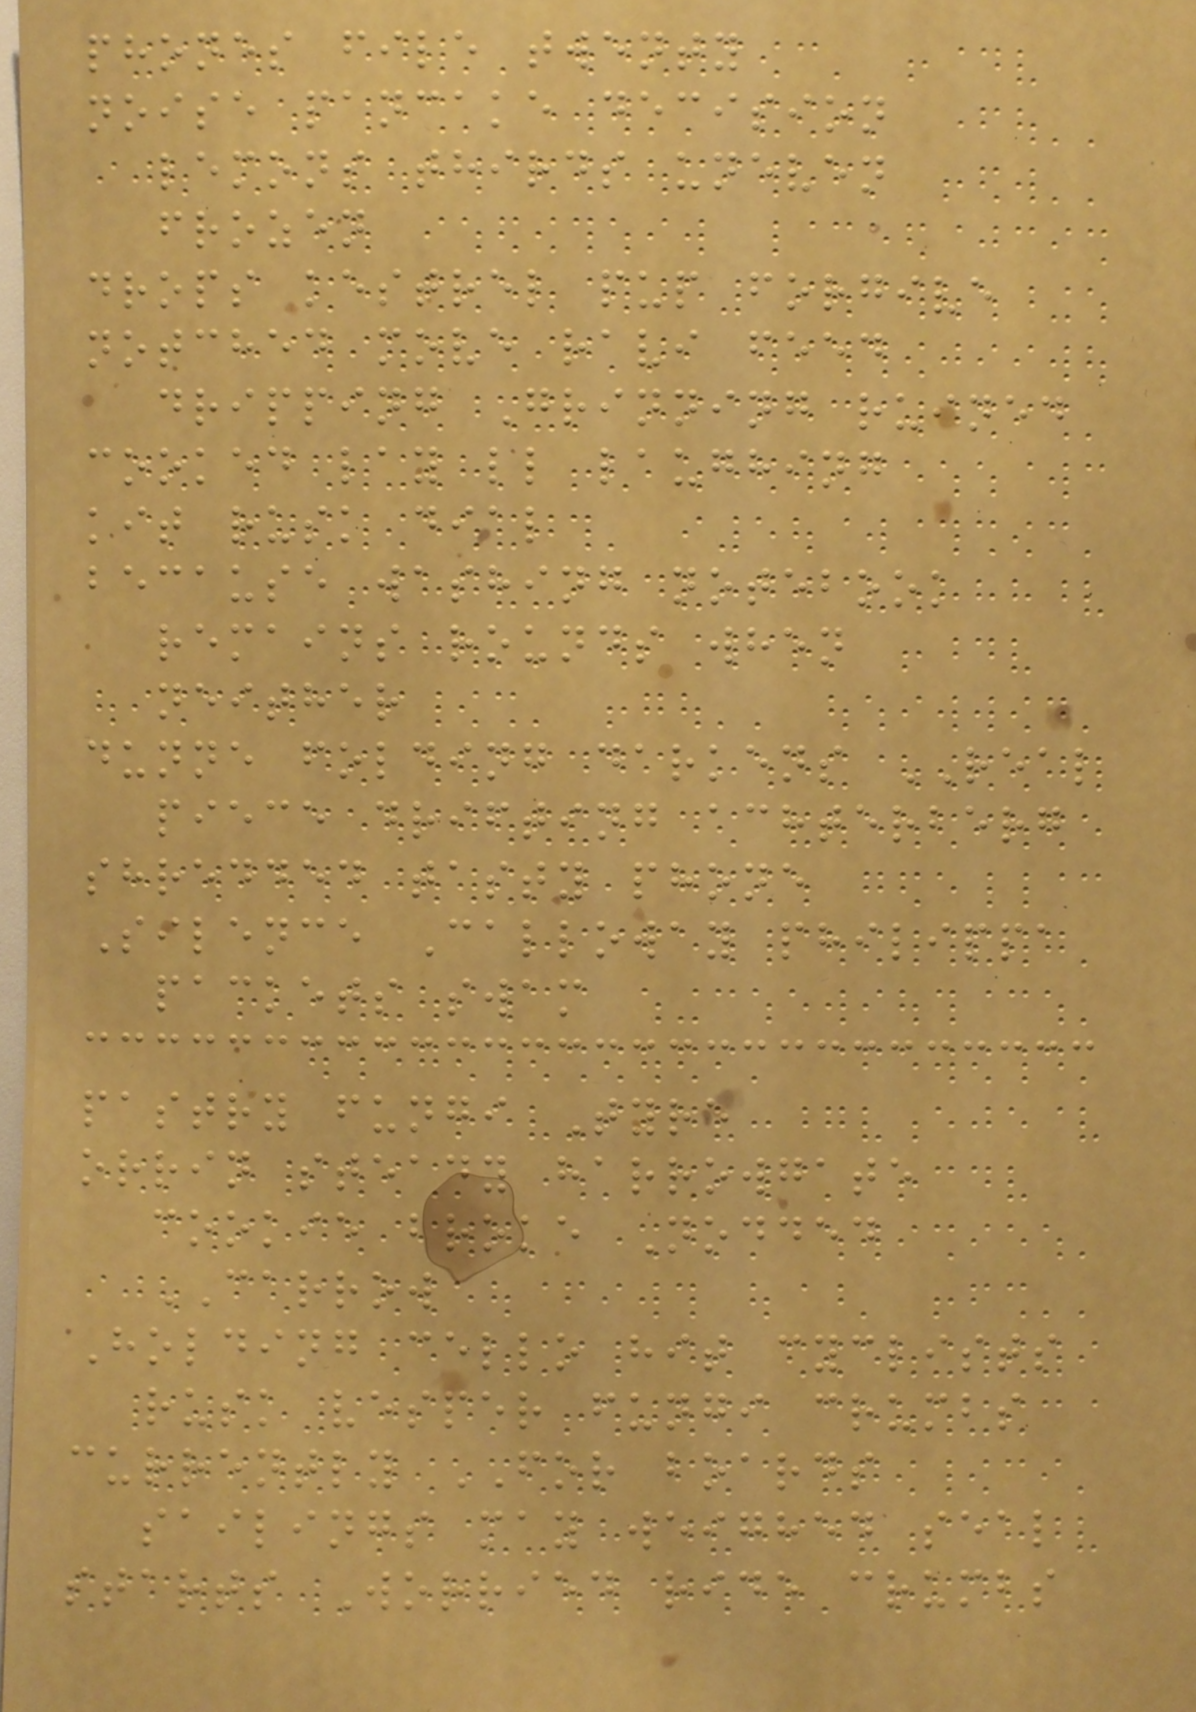phones file twenty
noise pancake decision
lemons thirds uneven
frozen
drops kestrel pup forgive
notched move ravi feed
dripping Grinning ruined
cooked lay ll laughing
kit rusk dial
because washing notebook
remains rounds when
neither
dunne folding darkens REAL
piece drifting achterberg
shredded tasty phone
Silence Calloway philippa
packets swam
pastry fungi Tyre
orrin steady harrowgate
cookie broke Nodded
CARROW
Holding cello hit cyclists
rusk vesper fungi crumbs
currently FOR boards
sailings may weighed seal
starts Worried ride crumbs
